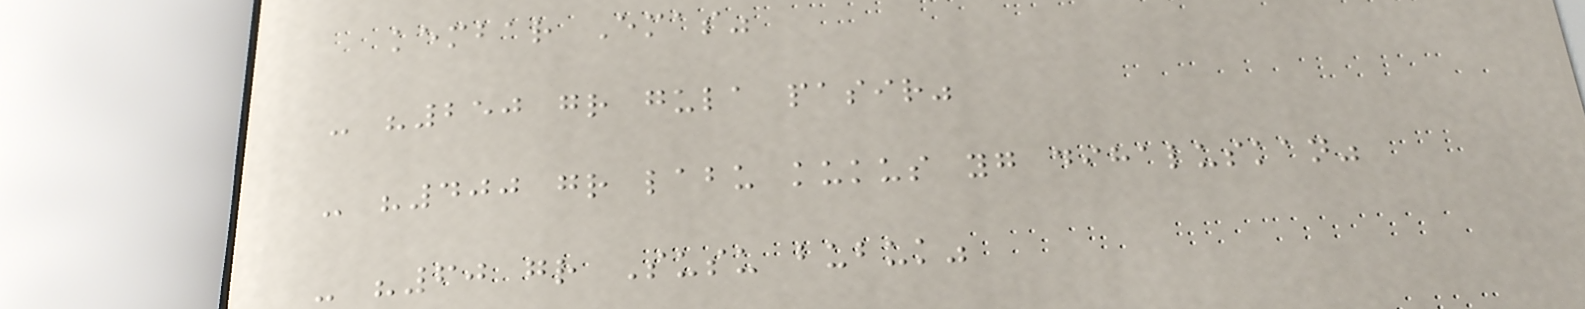kembar Emas"
- "250 gr gula pasir"
- "400 gr labu kukus yg dihaluskan"
- "60 gr Susu bubuk"
